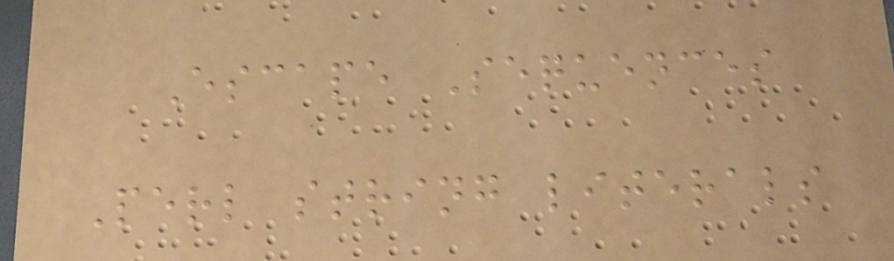Escape Sequences
Perl string literals
